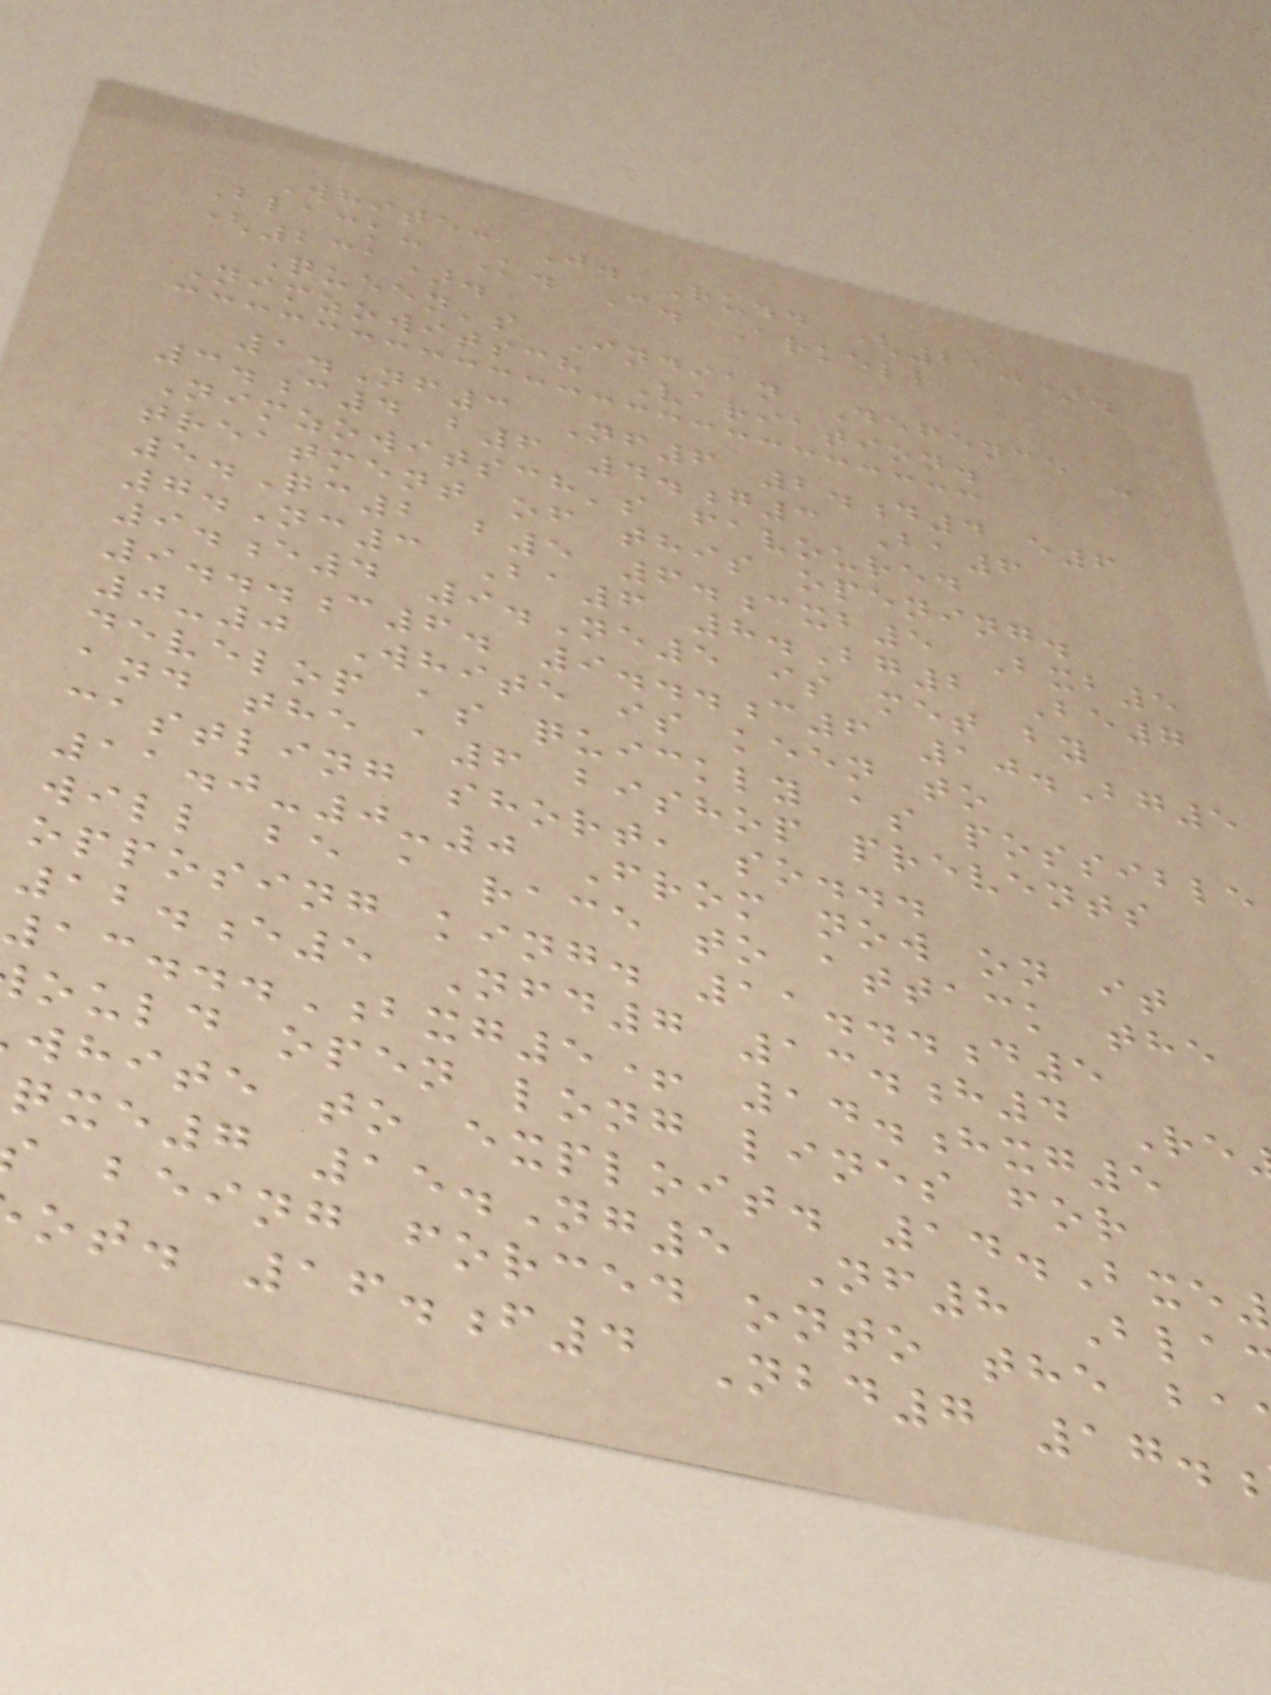White: J. Rudd (210).
Black: K. C. Arkell
(231).
Queen's Indian Defence -
Nimzowitsch Variation.
1.Nf3 Nf6 2.d4 e6
3.c4 b6 4.g3 Ba6
Nimzowitsch's favoured
treatment of this opening.
5.Qc2 b5 6.cxb5 Bxb5
7.Nc3 Ba6 8.Bg2 Be7
9.e4 9.Ne5 is met by
9...c6. 9...c6 10.Bg5
0-0 White is keen to
develop as quickly as possible
and the a6 bishop prevents
castling short, so...
11.0-0-0 From now on it
will be a race to attack the
opposing king. 11...d5
12.e5 Nfd7 13.h4 Re
13...Bxg5+ 14.hxg5
ould open long lines for
white to exploit. 14.Bxe
qxe7 15.Ng5 Nf8 Bla
being forced onto the ba
ot. 16.f4 Nbd7 17.
